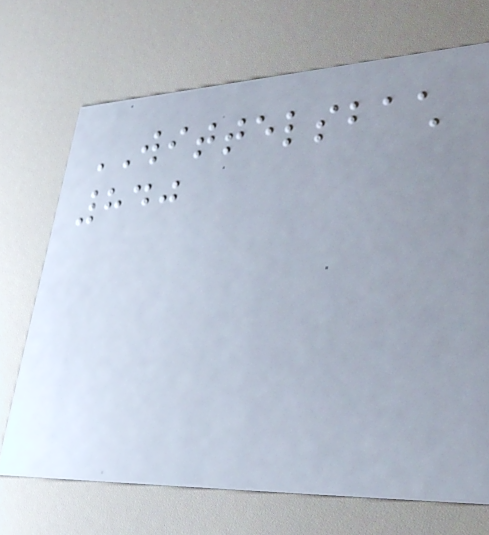WITTELSBACH
840
